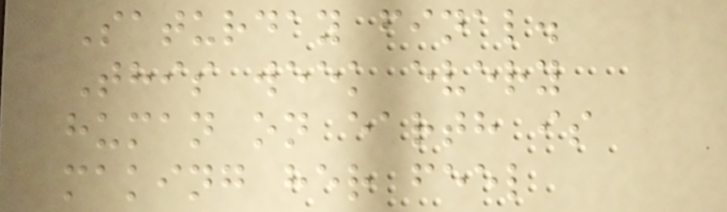Saturday final.
This week every
human on earth is
making her feel
